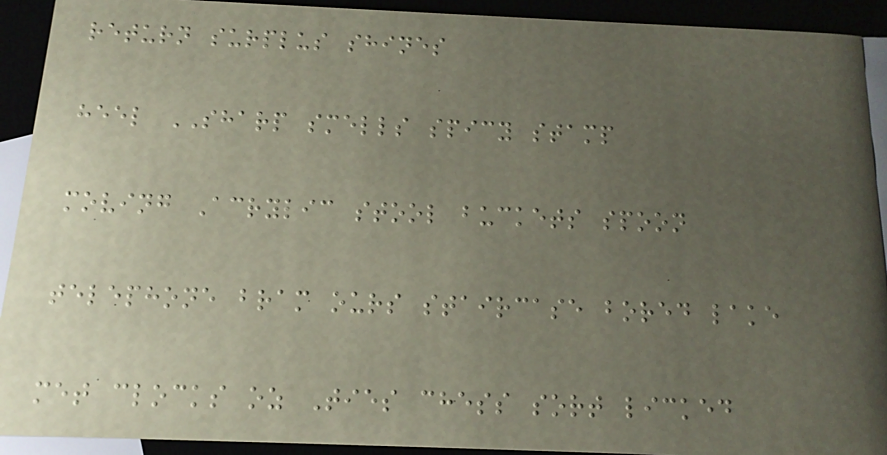return surplus shines
heel SHARP smells spicy stamp
moving Acrylic stool buckets spoon
telephone bram ours staircase bored lake
met clocks oz Ties chess sort licked
